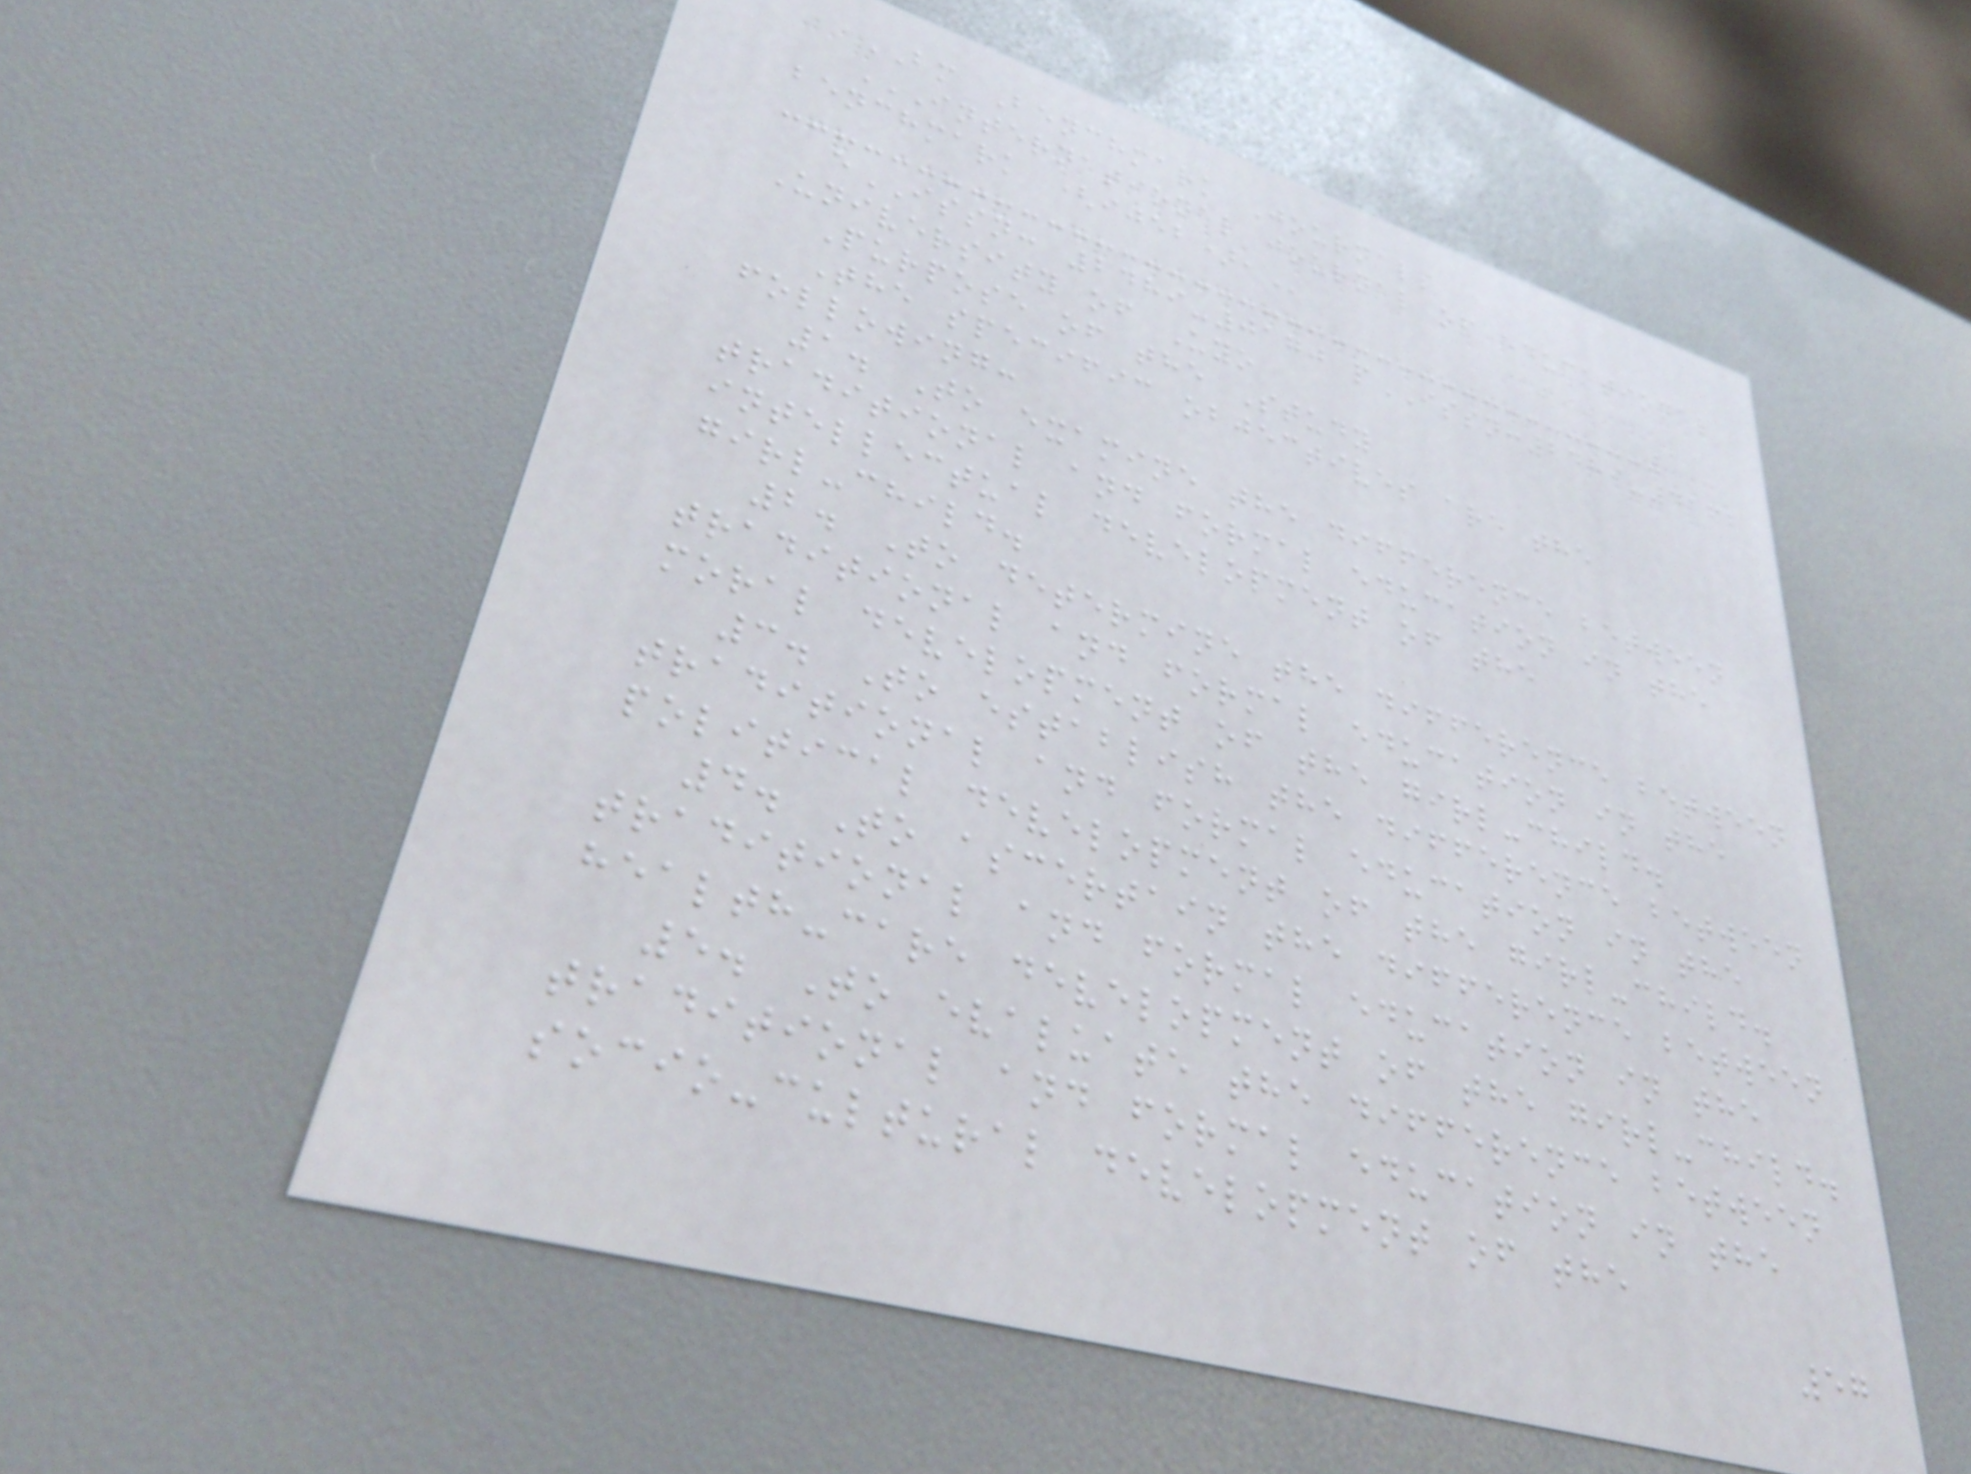BM Benchmark Journals
INTERNATIONAL JOURNAL OF EDUCATIONAL
BENCHMARK (IJEB),
eISSN: 2489-0170 pISSN:2489-4162
University of Uyo
Purpose of the Study
The specific objectives are the
following:
1. To examine the difference between
traditional and formal education in the
intellectual development of the
girl-child.
2. To determine the difference between
traditional and formal education in the
moral development of the girl-child.
3. To establish the difference between
traditional and formal education in the
political development of the girl-child.
4. To ascertain the difference between
traditional and formal education in the
health-care development of the girl-child.
5. To evaluate the difference between
traditional and formal education in the
socio-cultural development of the
57
